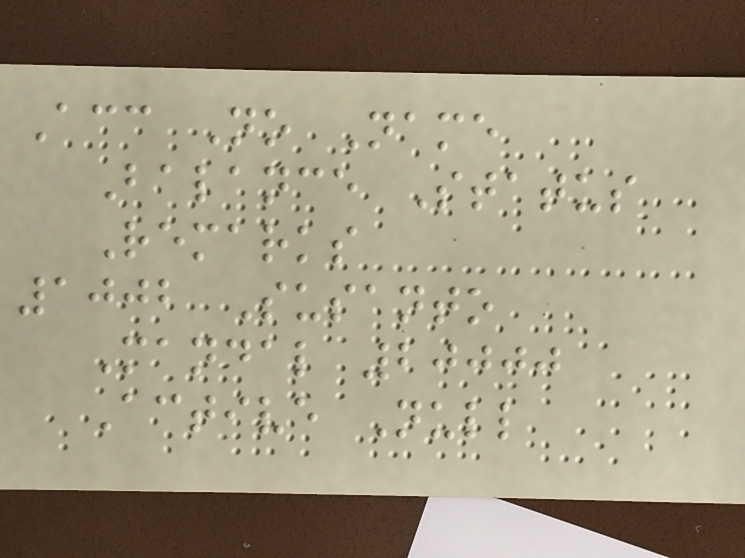Acc No Name
Balance Status
Remarks
1002 Susanto
Mandal 20000
Active Null
